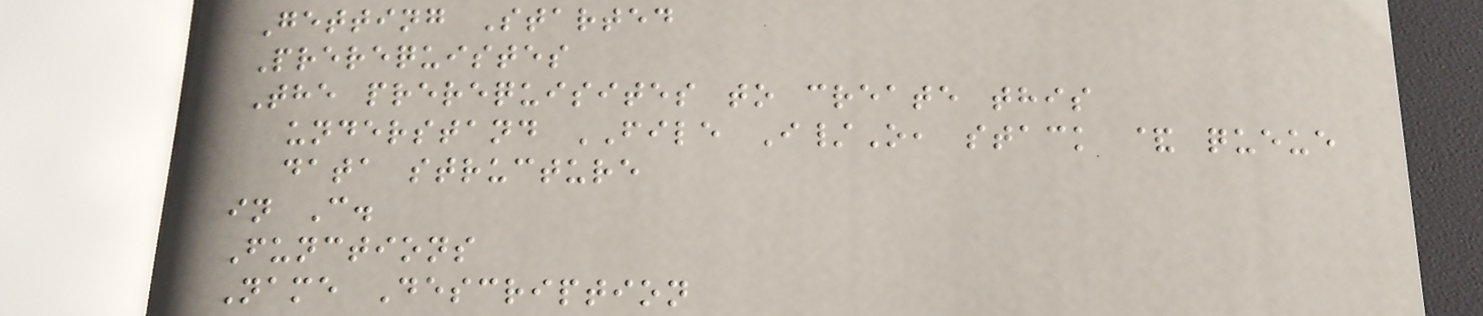Getting Started
Prerequistes
The prerequisites to create this
understand FILE I/O, stack & queue
data structure
in C.
Functions
Name Description
